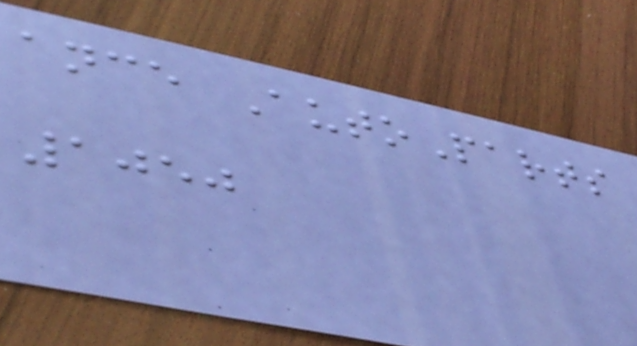ance AutoParts
1050
